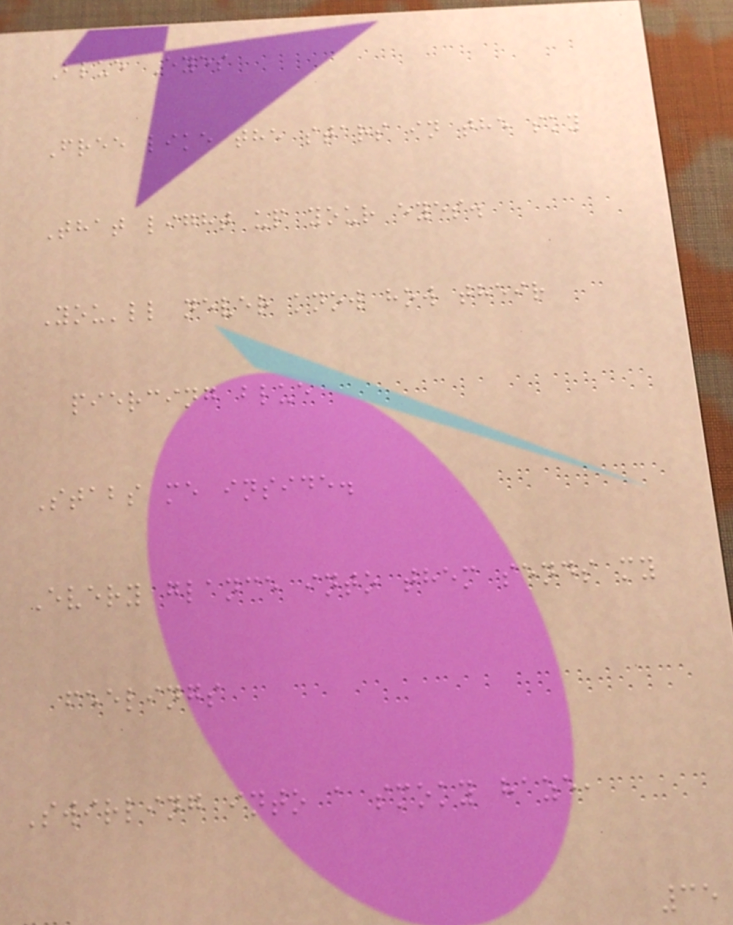Blue Eyes
Free like the stars in the sky
That light up your eyes.
You'll never know how their
piercing blue
Stabs me inside.
Every glance into them sends my
feelings
Swirling into a smoky haze,
35
